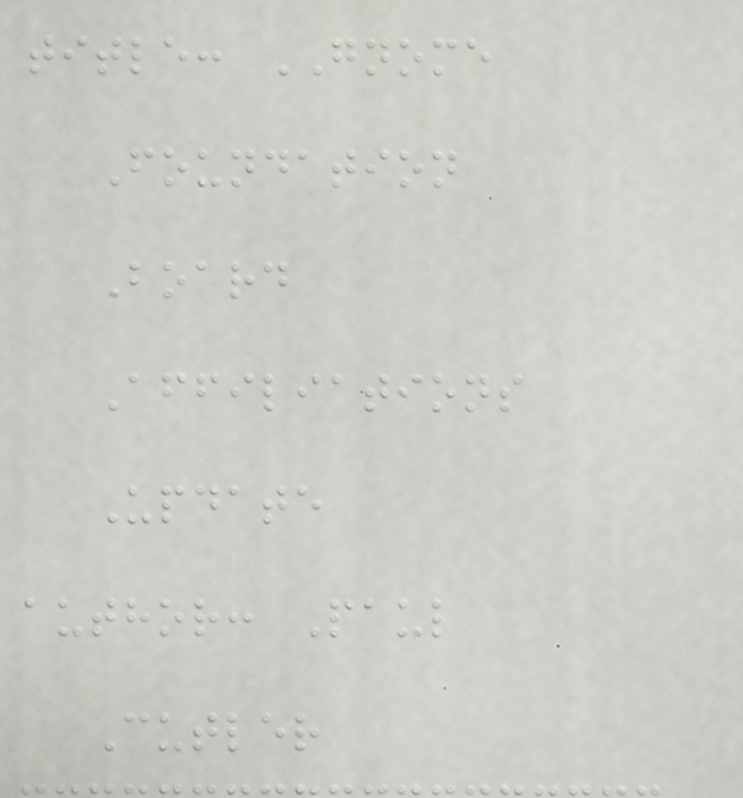title: GNOME
Foundation
Board
Affiliations
Update
author: Paul
Cutler
